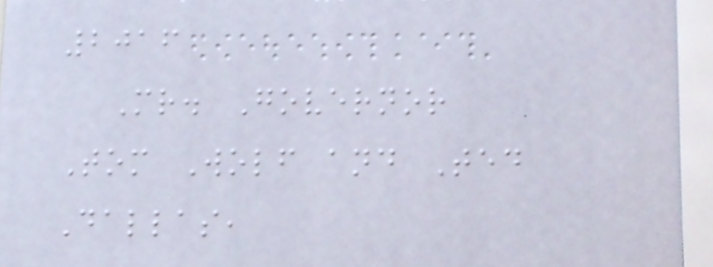2016
Mr. Governor
Tom Wolf and Ted
Dallas,
